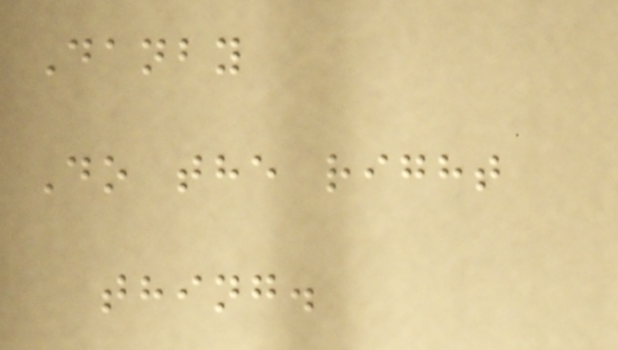Danby
Do the right
thing.
